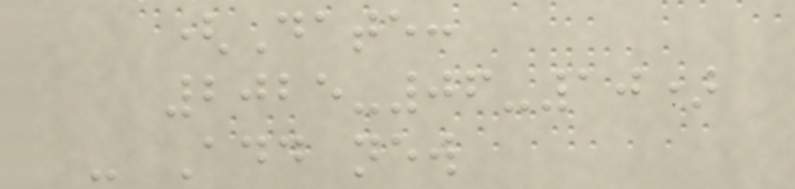(Date:
2025-06-10)
- Add new
